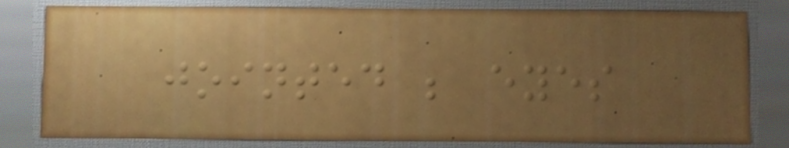jointed ; eyes
